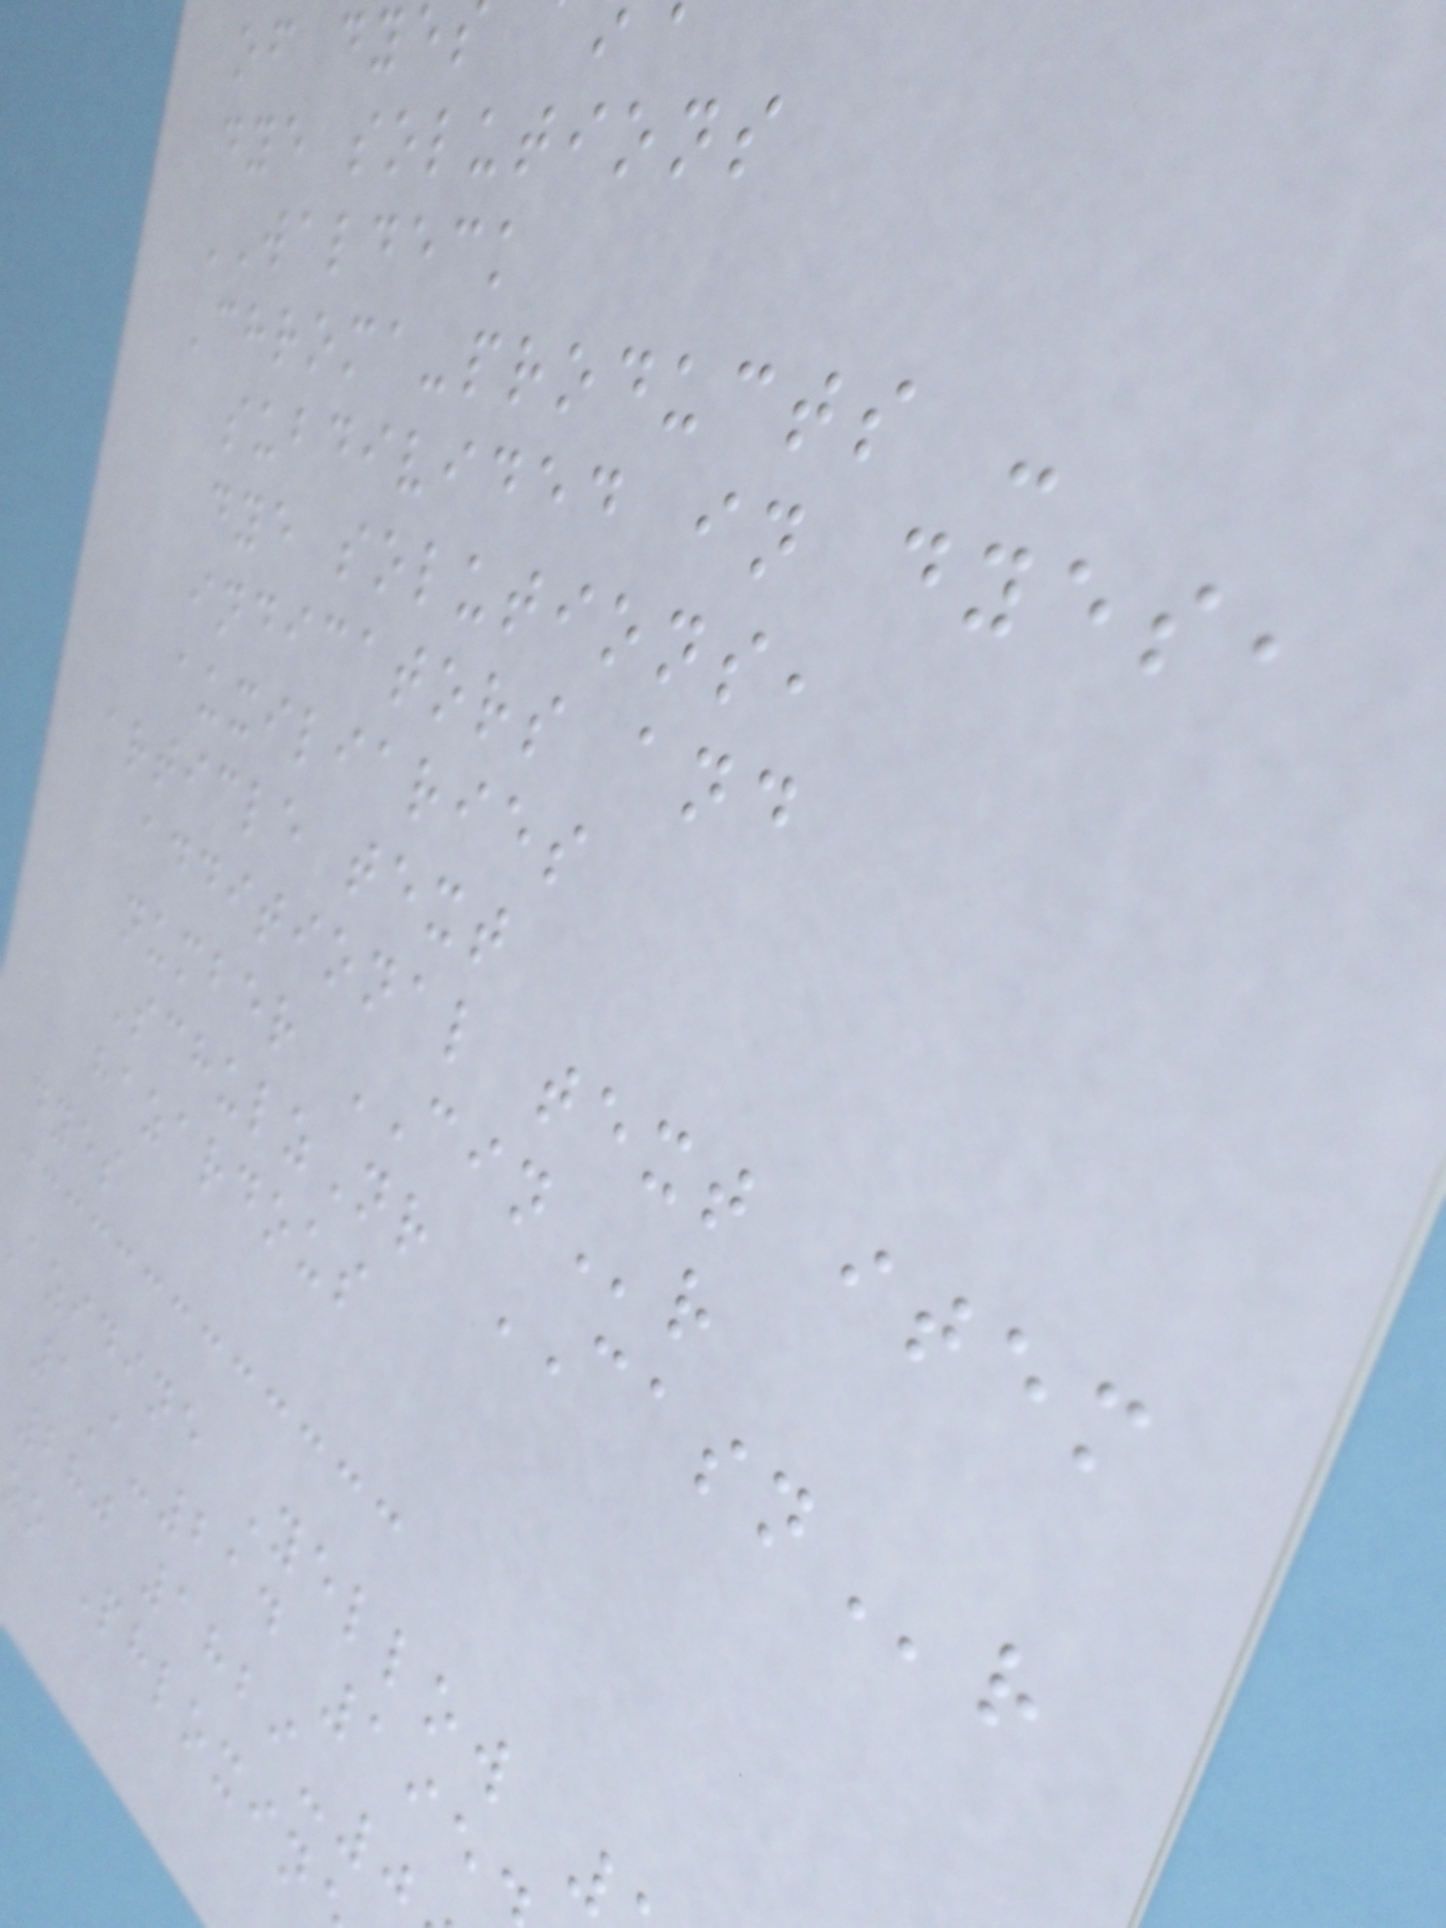of dye
dye solutions
WALDECK
Chroma-products -
subdivided in dyes,
dye solutions,
indicators and
auxiliaries
article text
additional text item
number CINr
SchulzNr CASNr
hazardous
dyes
azidine Yellow
1A-214 195
280 1829-0
zo Phloxin
